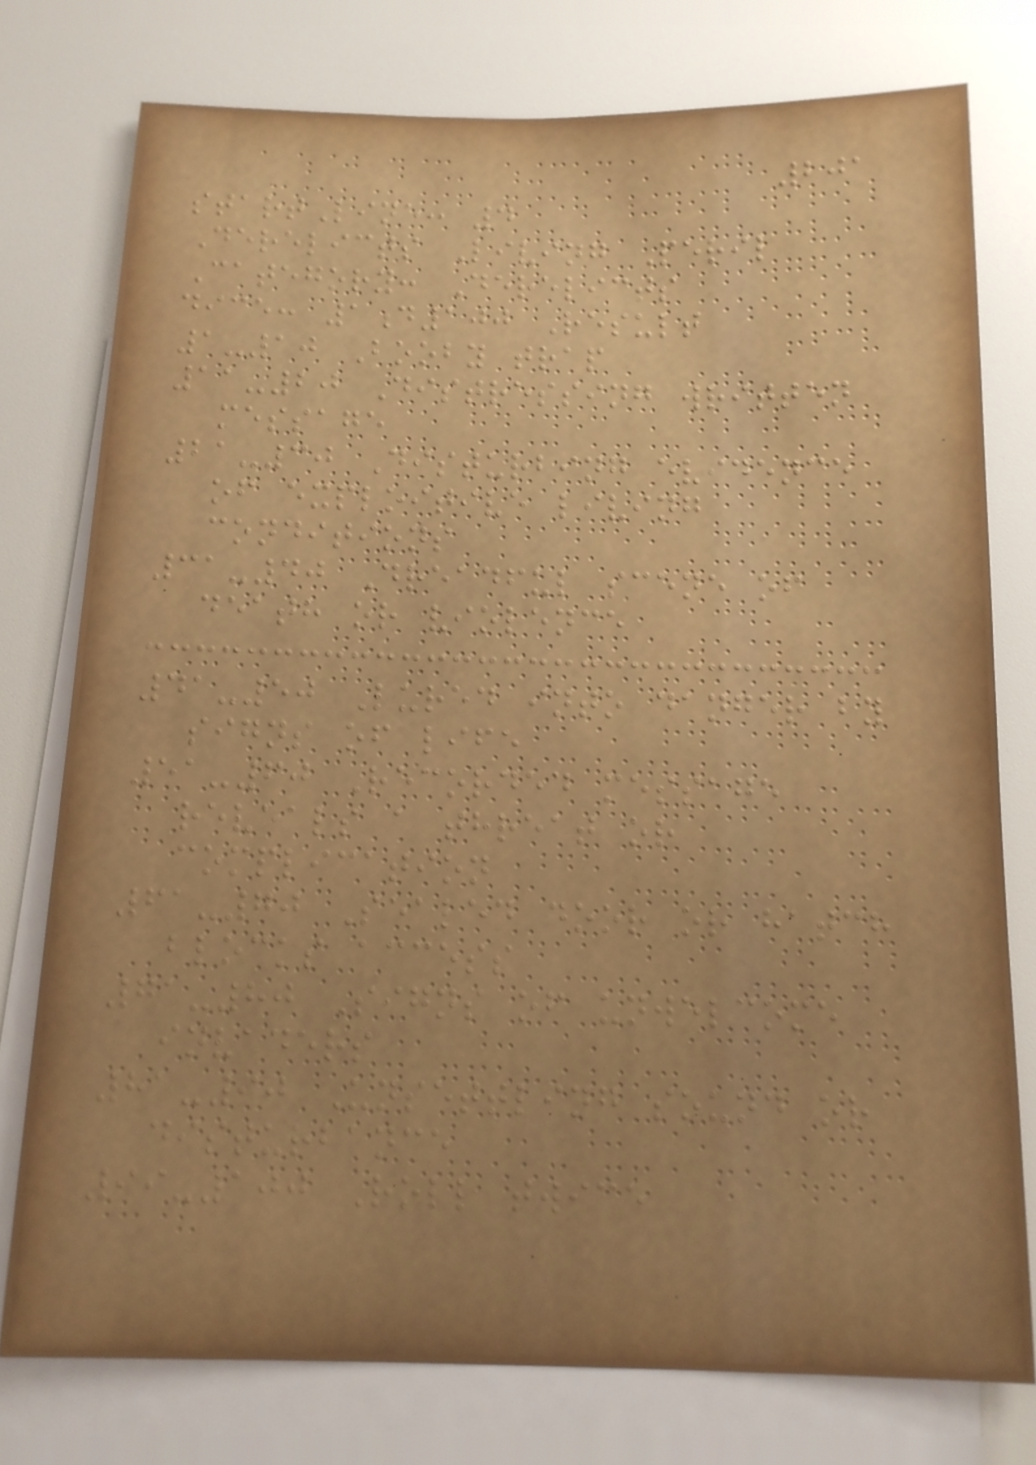201
startLine: 4
Derelicts Living Peril
Category: Derelicts
dice: 1d100 Result
1-10 Booby trap
11-20 Distressing written
message
21-30 Disturbing evidence
of exploitive living
conditions
31-40 Dreadful scene of
death or violence
41-50 Lured into danger by
signs of life
51-60 Recorded message
reveals a threat or
complication
61-70 Sealed door or hatch
blocks access
71-80 Signs of unwelcome
invaders
81-90 Unsettling sound or
disturbance
99-100 Roll twice
